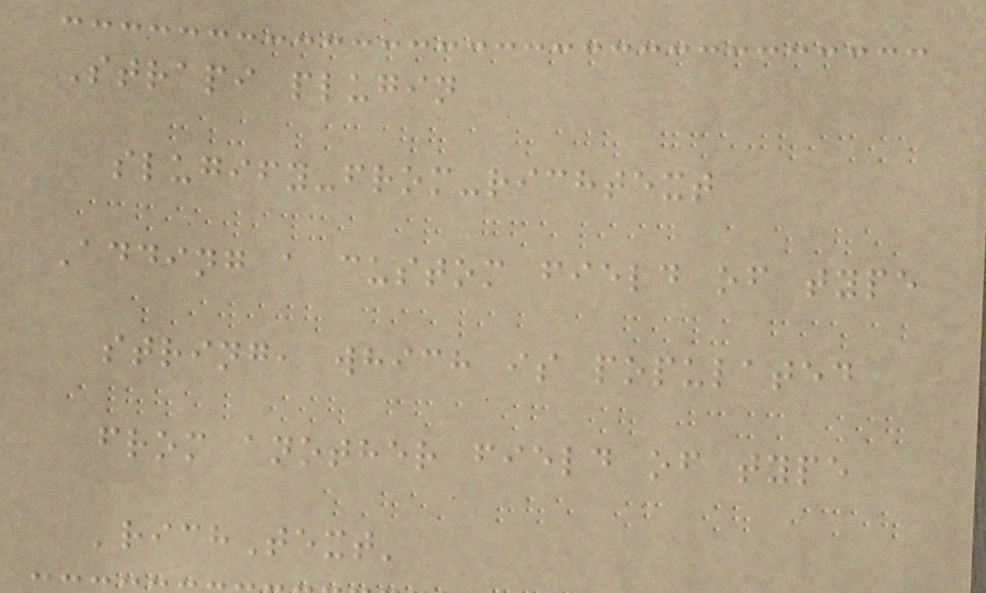Strapi plugin
slugify-from-richtext
Adding a custom field of type
string, which is populated
from another field of type
'richText'
